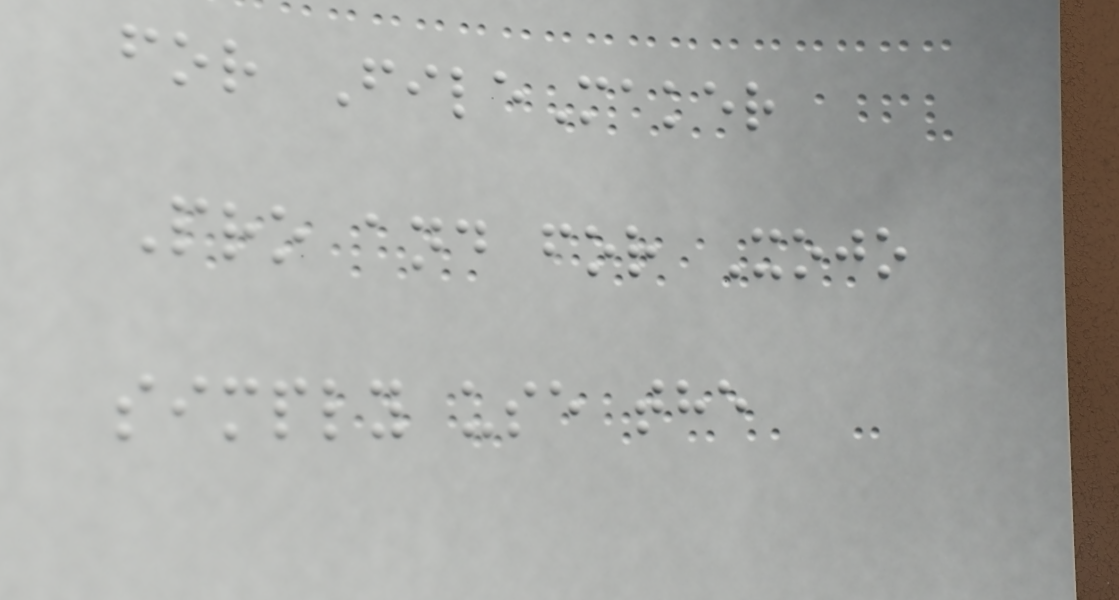for FileMaker
Pro and for Xojo
simply use the
